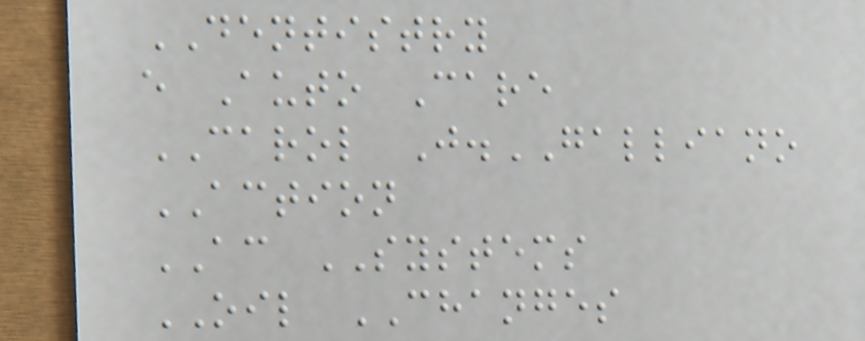DENTISTRY
e Auto Care
CAROL J.GALLIANO
ACTION
AC SYSTEMS
OIL CHANGES
